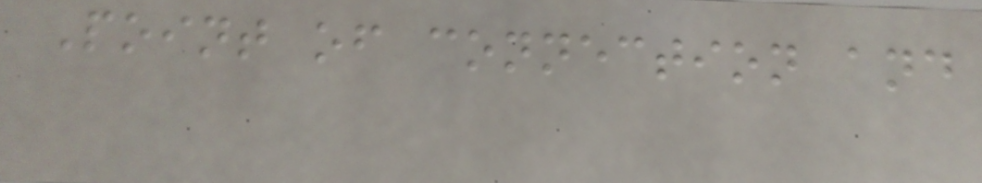Point of connection and
